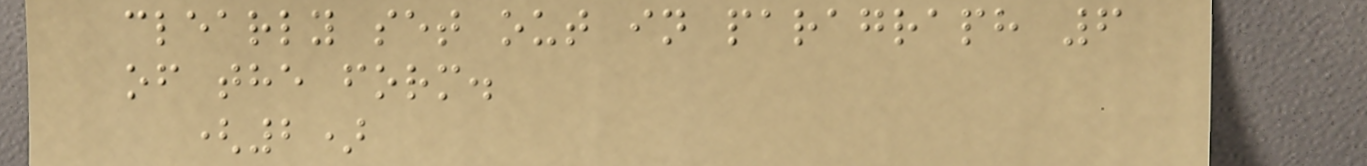clearly set out in paragraph 6
of the form.
(2)
